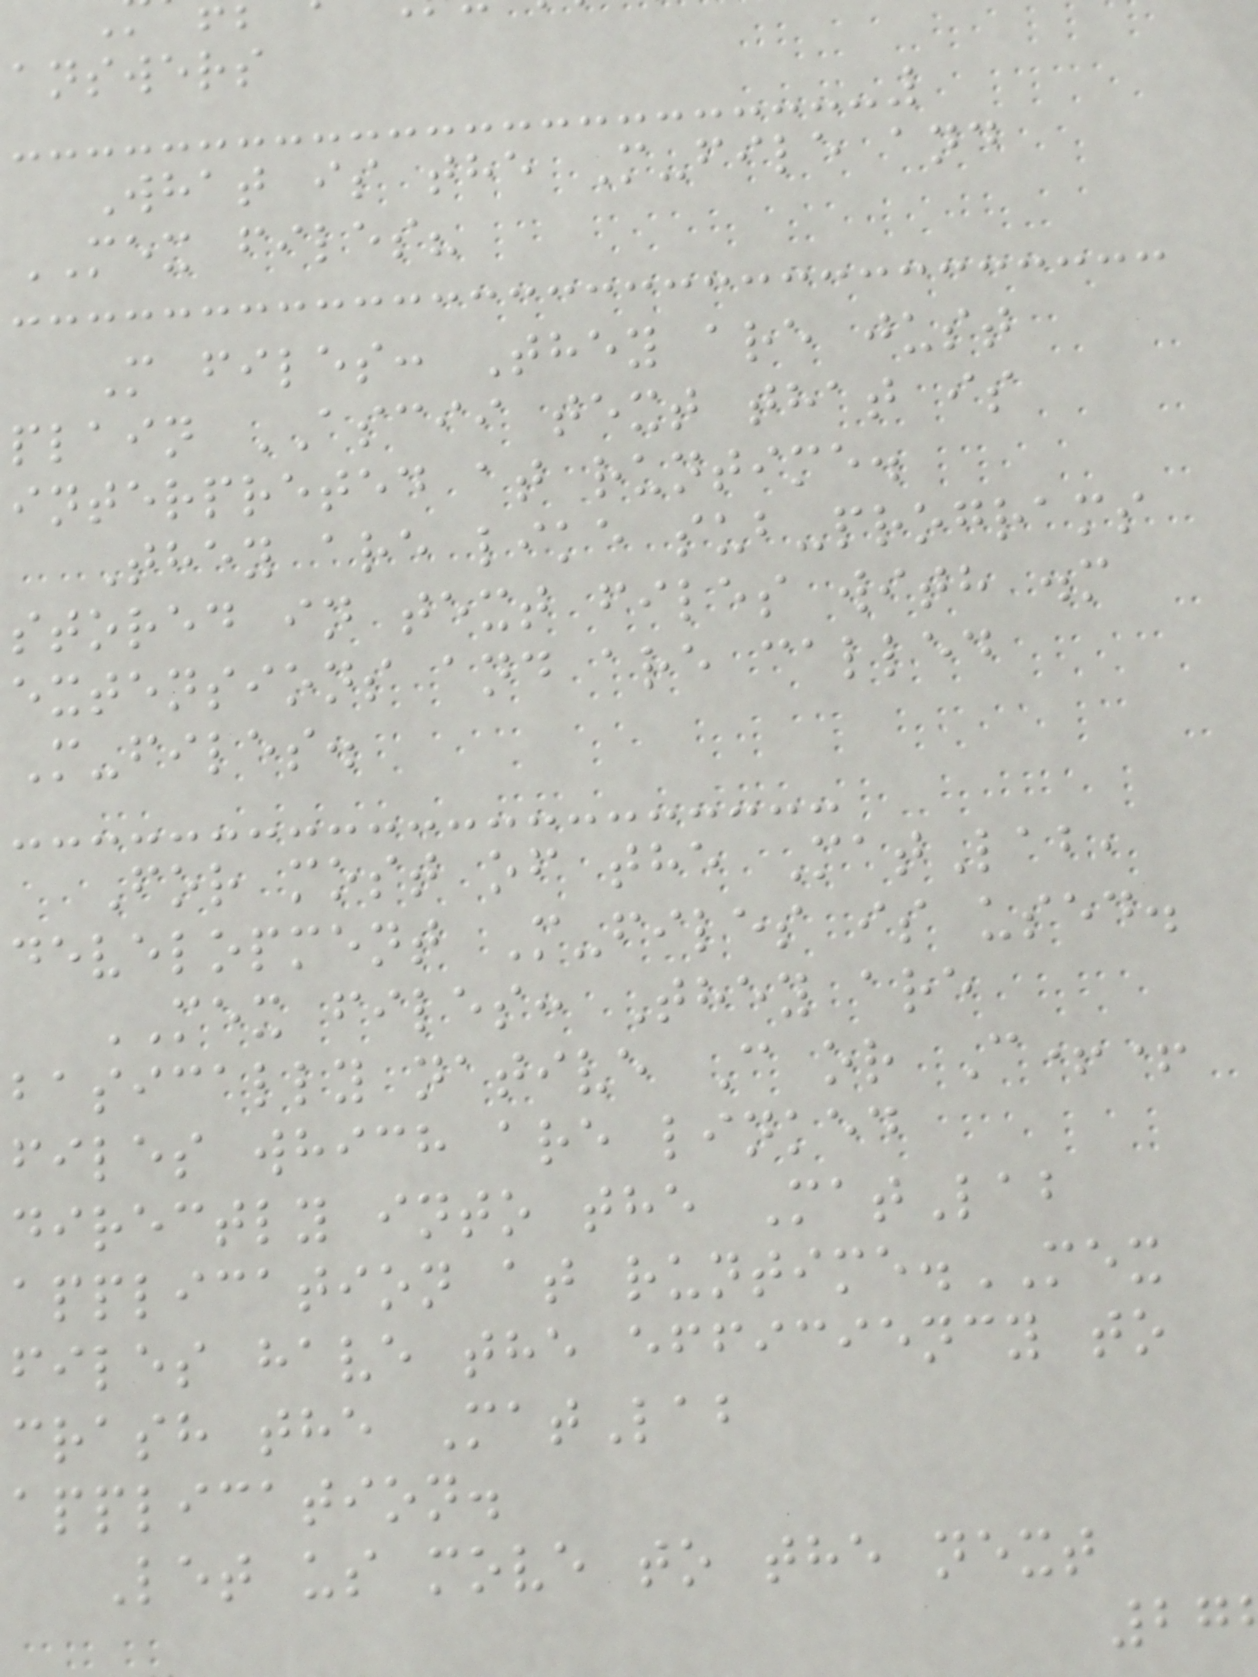answers
What is the M-file and
MEX files?
M files: They are just
plain ASCII text that is
interpreted at runtime.
They are like sub-programs
stored in text files with .m
extensions and are called
M-files.
For most of the MatLab,
development M-files is used.
MEX files: They are
basically native C or C++
files which are linked
directly into the MatLab
application at runtime.MEX
files have the efficiency to
crash the MatLab
application.
Let us move to the next
